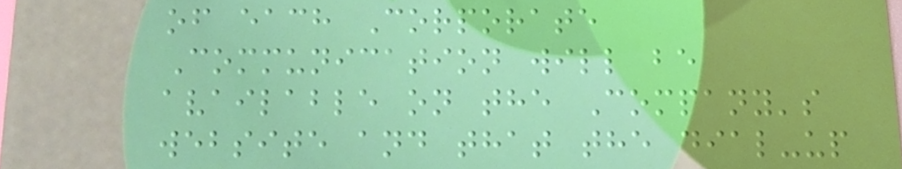of each Corporate
Communication will be
available on the Company's
website and that the dial-up
